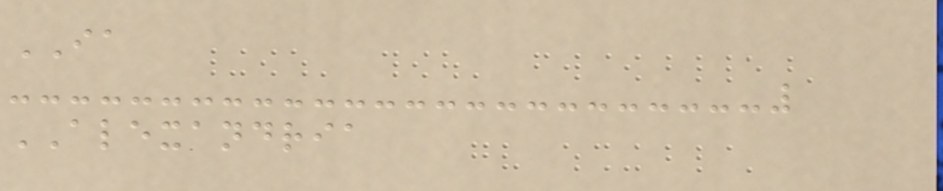IA
ALEXANDRIA
